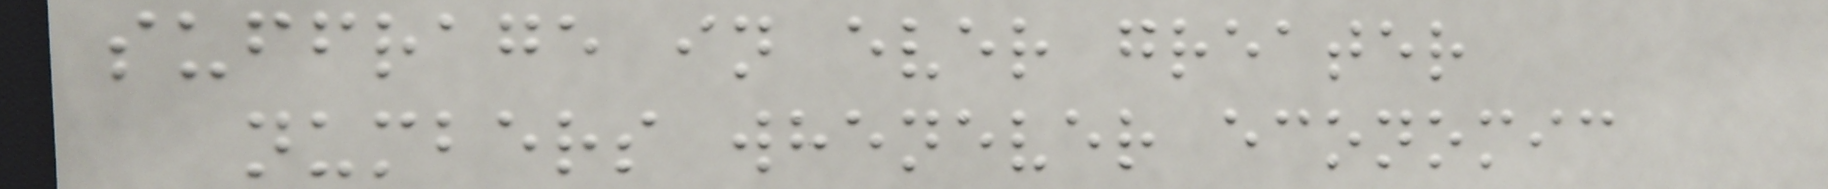suffrage in ever greater
numbers whenever economic
